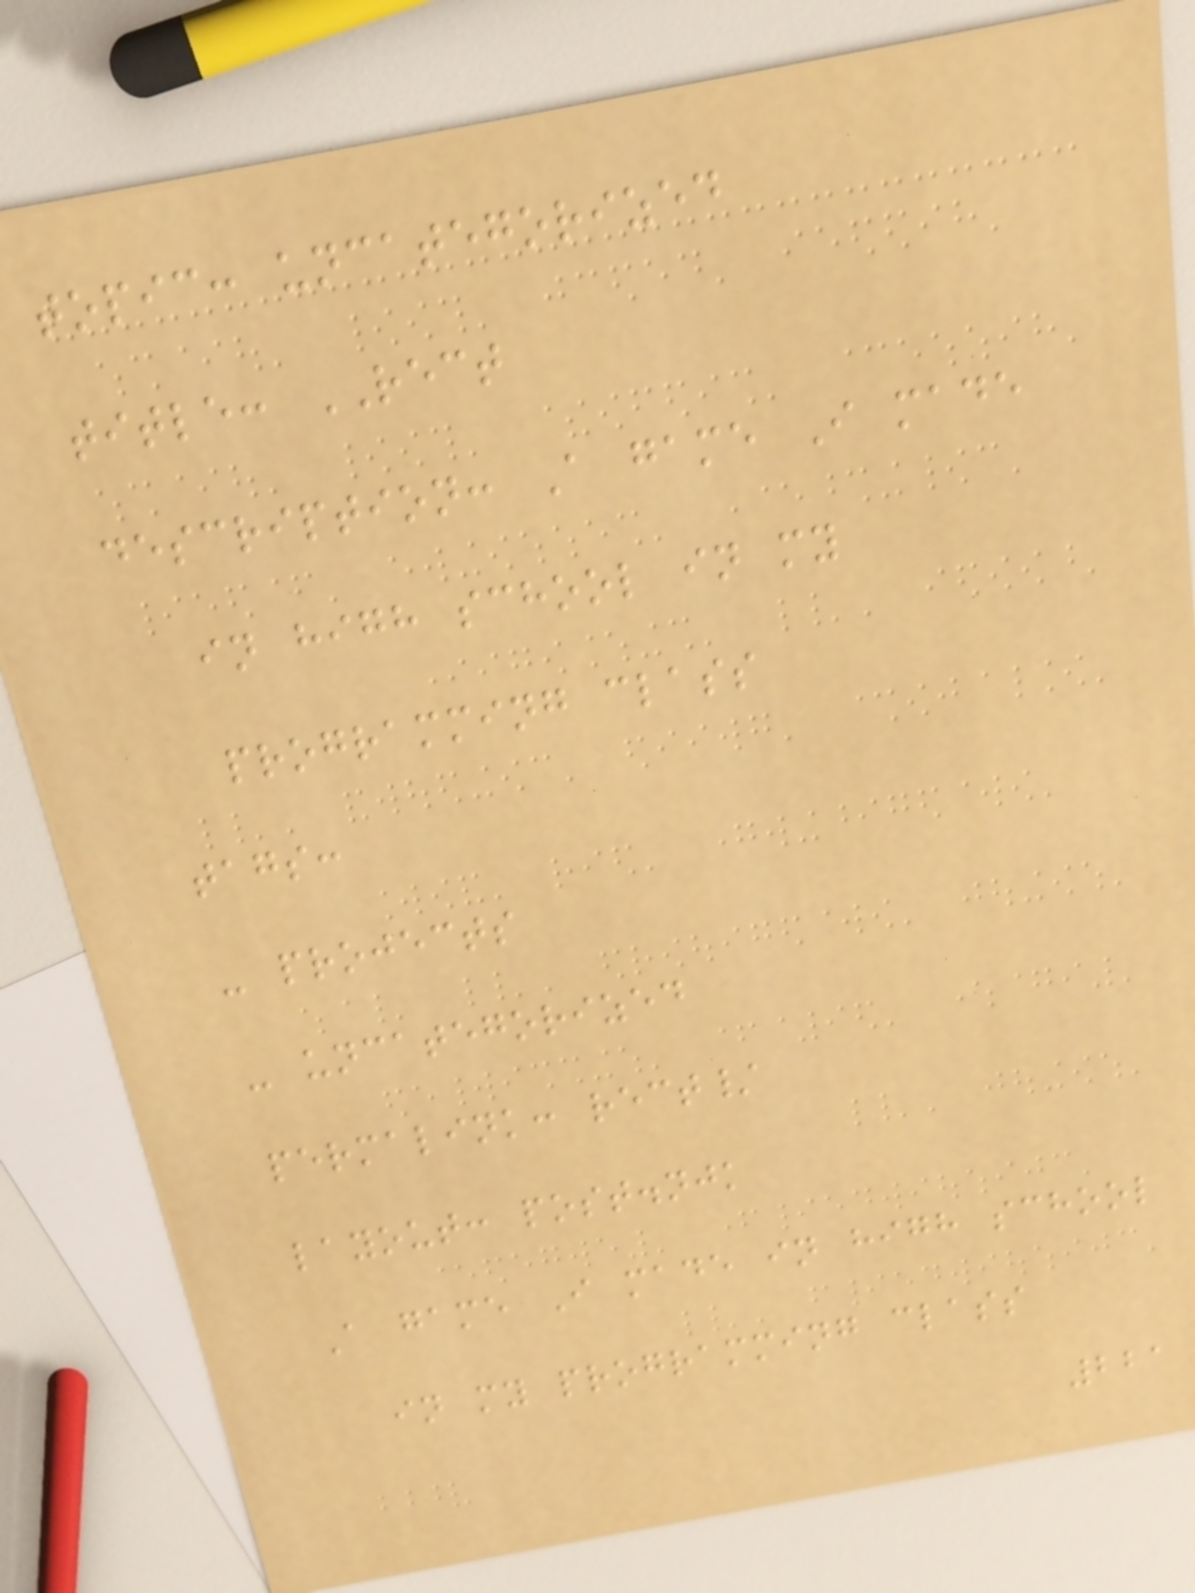topic: uncategorized
title: RECT
description: A game I made
in high school in my
programming class
tags:
- projects
- uncategorized
permalink: rect/
layout: post.njk
A game I made in high school
in my programming class
221
